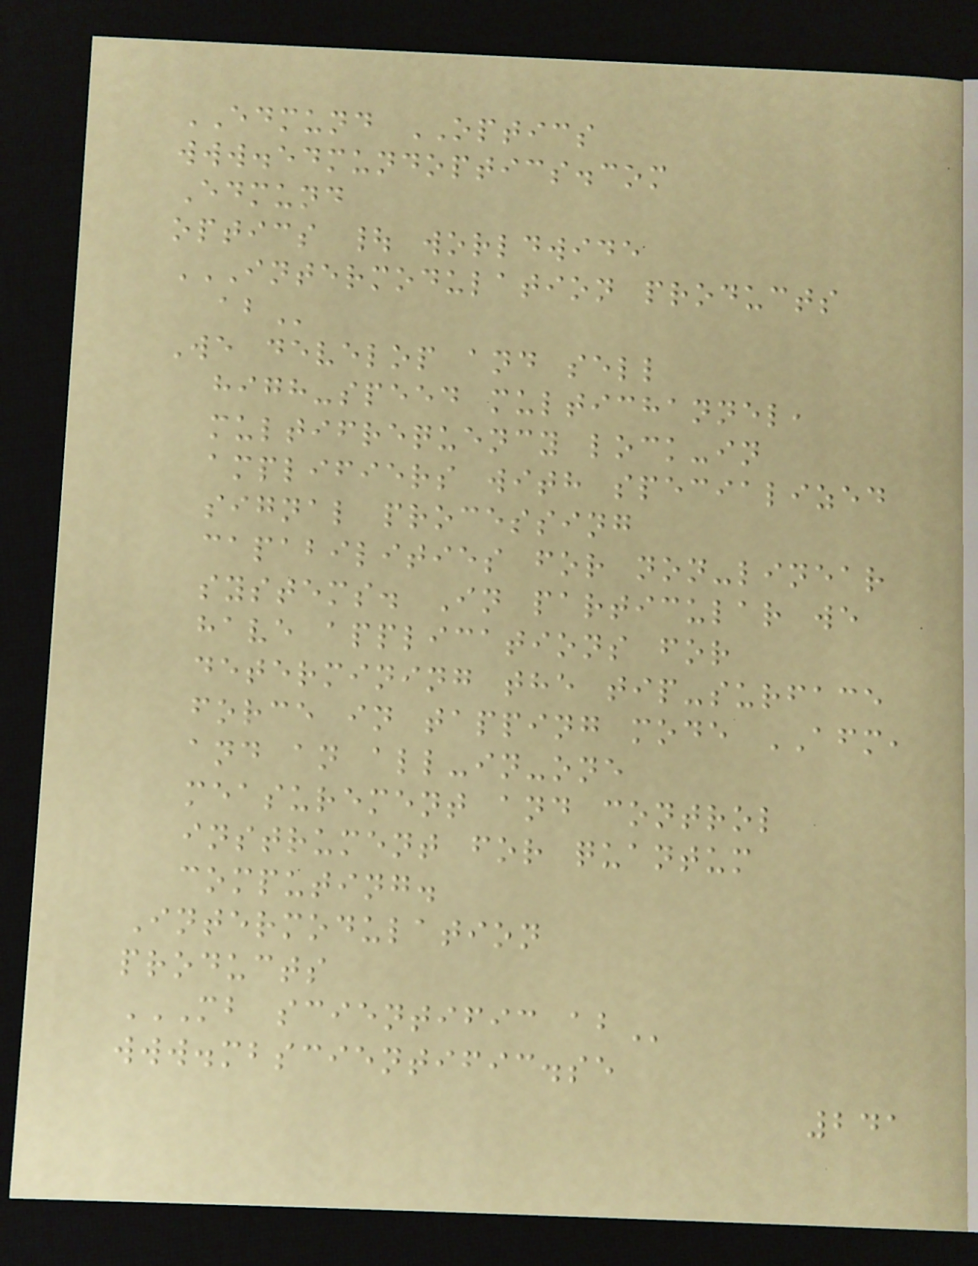EDMUND OPTICS
www.edmundoptics.com
Edmund
optics | worldwide
INTERMODULATION PRODUCTS
AB
We develop and sell
high-speed multichannel,
multifrequency lock-in
amplifiers with specialized
signal processing
capabilities for non-linear
systems. In particular we
have applications for
determining the tip-surface
force in tapping mode AFM,
and an all-in-one
measurement and control
instrument for quantum
computing.
Intermodulation
products
MB SCIENTIFIC AB
www.mbscientific.se
241
